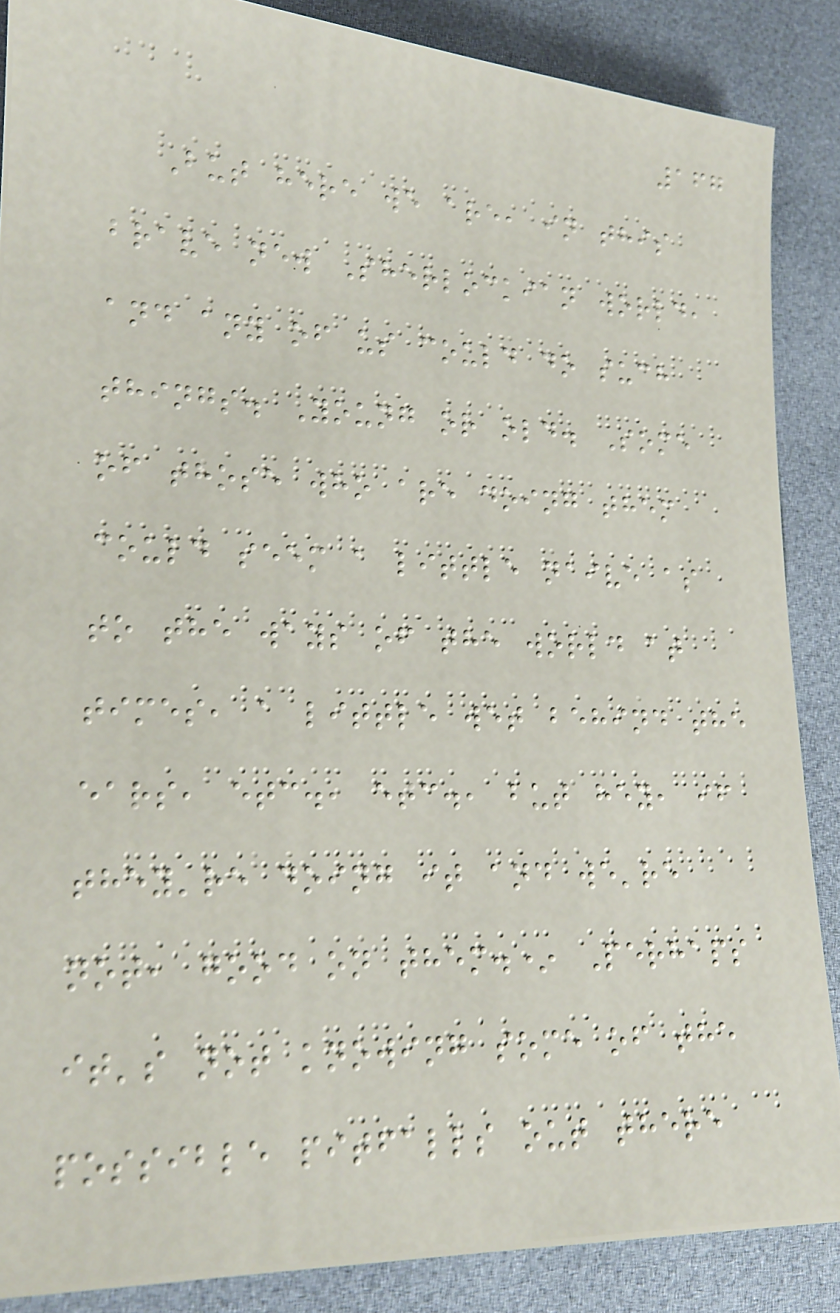167
But here we are, in this
brave new Sherlockian world,
and any of us could do such
things. Young or old. Some
of those who are doing them
could seem a little naive as
to the ways of the world at
times, a little wet behind the
ears, etc., etc., but hey, if
they're doing it and we're
not, good on them.* Perhaps
it's not knowing some of the
possible pitfalls out there
